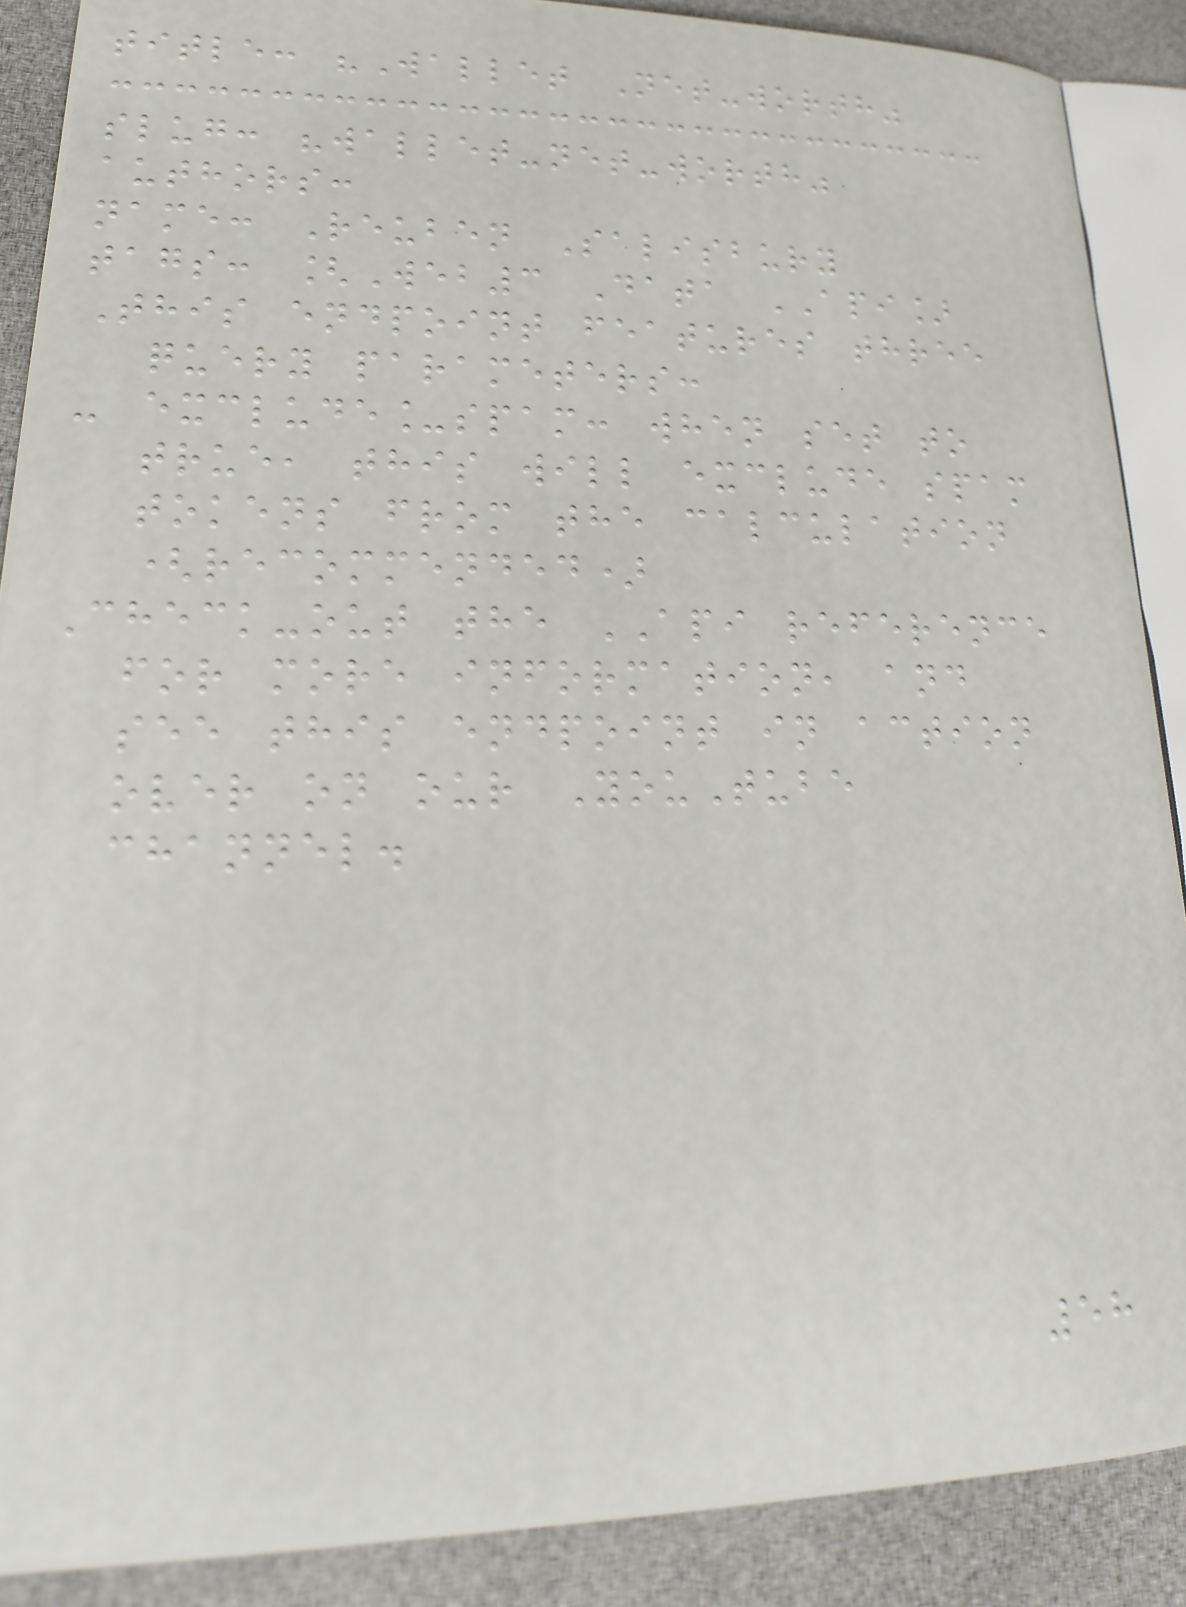title: "Wallet Net-worth"
slug: "wallet-net-worth"
authors:
name: Reuben Salisbury
tags: [Web3 Data API]
This endpoint features three
query parameters:
- exclude_spam: when set to
true, this will exclude spam
tokens from the calculation
(recommended)
Check-out the API reference
for more information, and
see this endpoint in action
over on our YouTube
channel.
58
